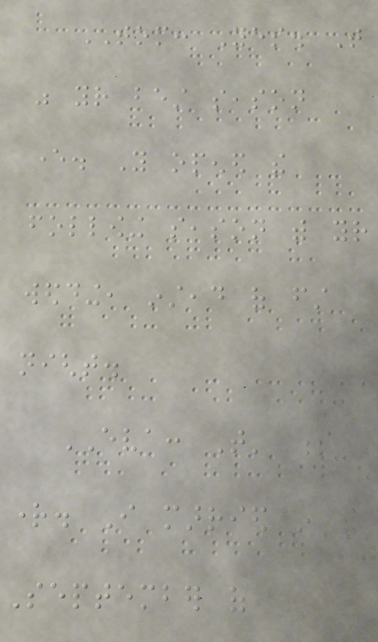TOM: Yes. That
was your best season
ever. You opened the
following season with your
wedding, instead of first
night.
EVA: That' s
right. I married in the
September of
